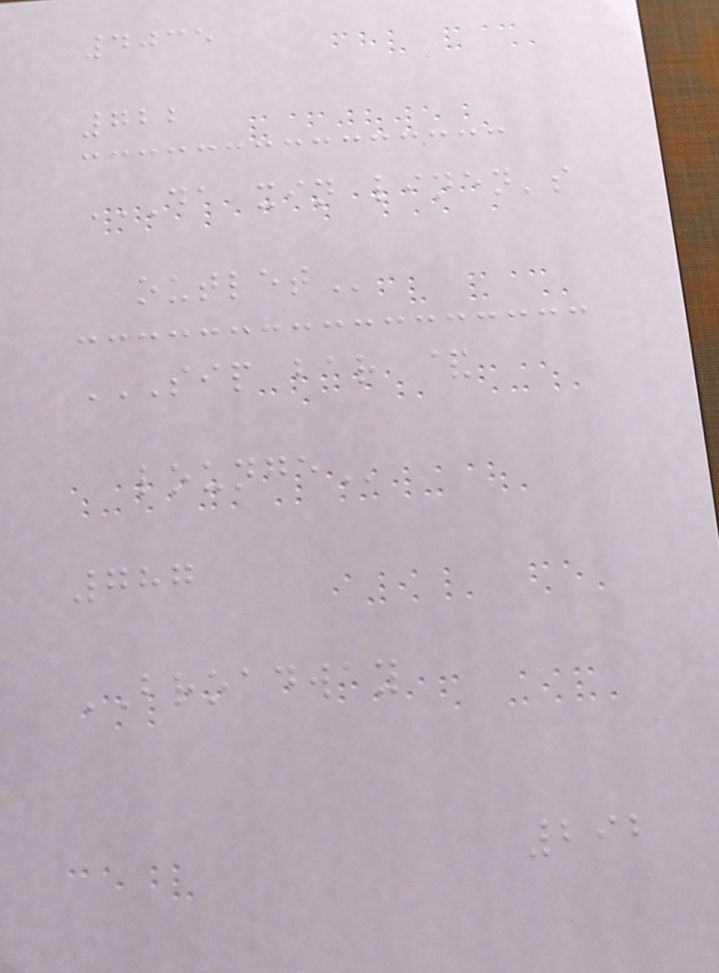4035
722
DA XIN LINEN'S
OUTLET
SIP BAR &
LOUNGE
787
BROADWAY
292
